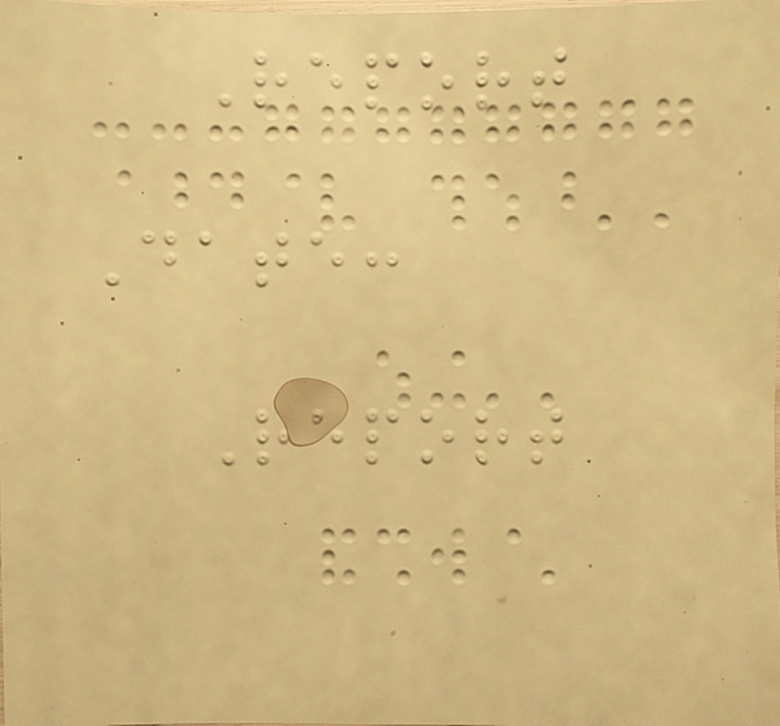Report
Date:
Report
